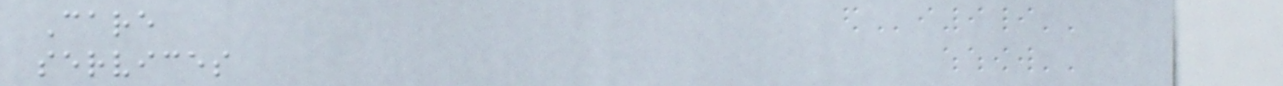Care
services
